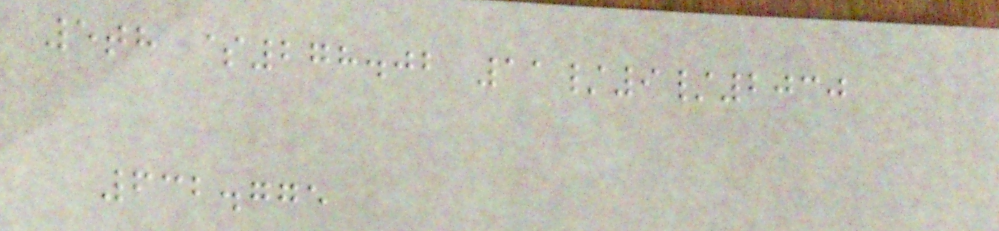5th $278.02 11/9/2030
632.775
